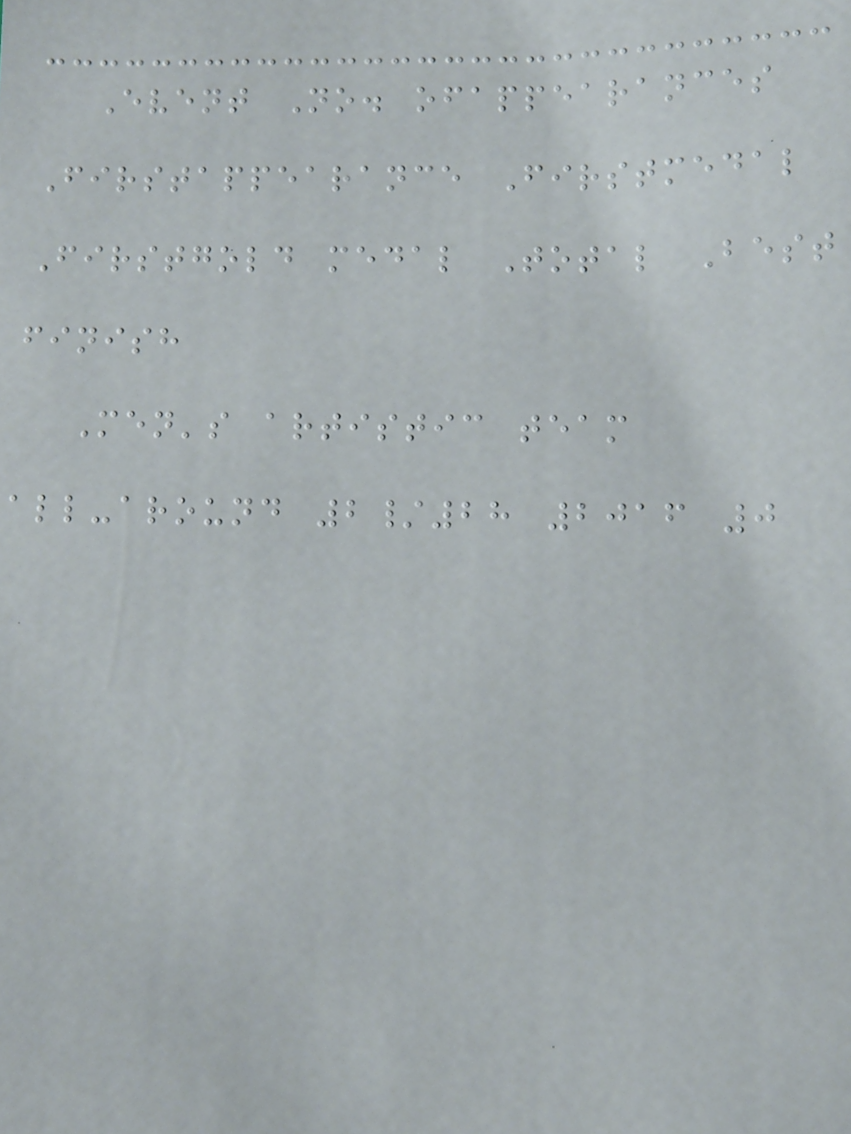Event No. ofappearances
Firstappearance Firstmedal
Firstgold medal Total Best
finish
Men's artistic team
all-around 2/28 2016 0
